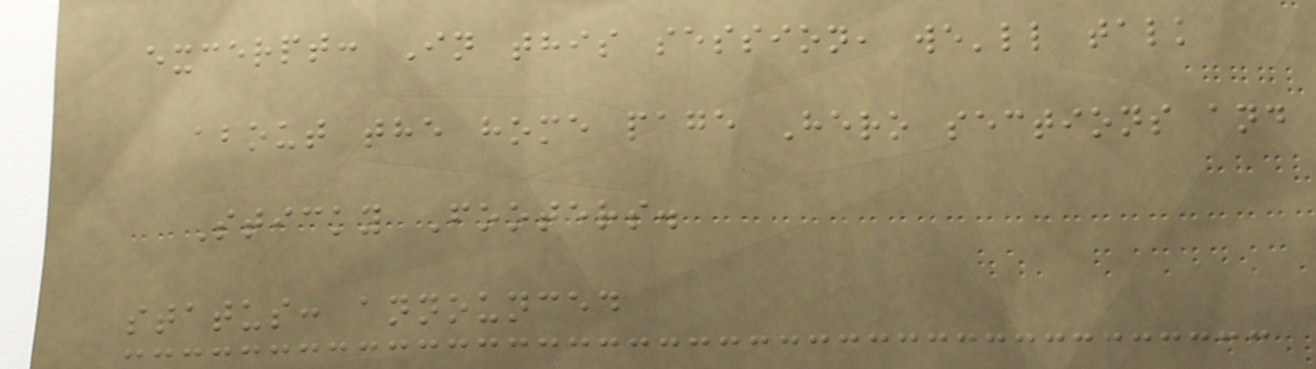excerpt: In this session, we'll talk
about the home page Hero sections and
Sticky Footers.
status: announced
